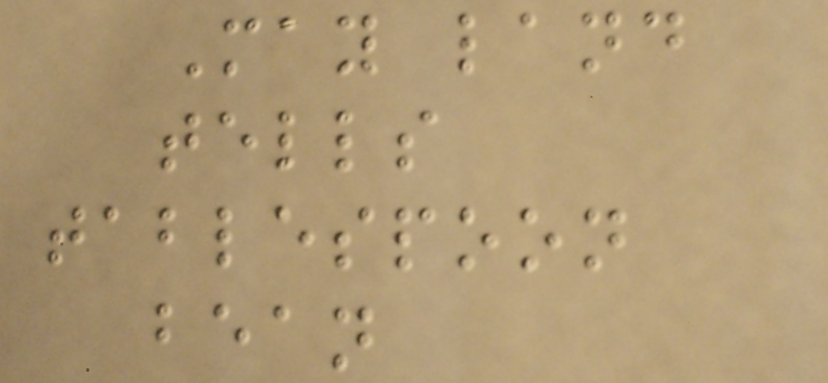May land
tells
tablespoon
bean
